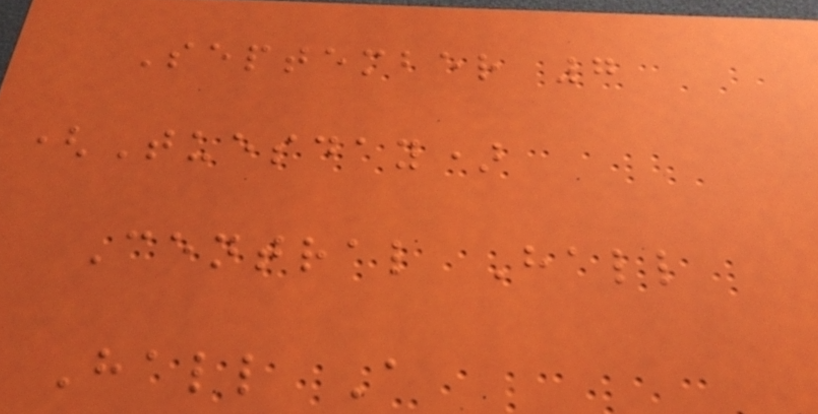September 7
(Tuesday)
Central Hall
Hall A
